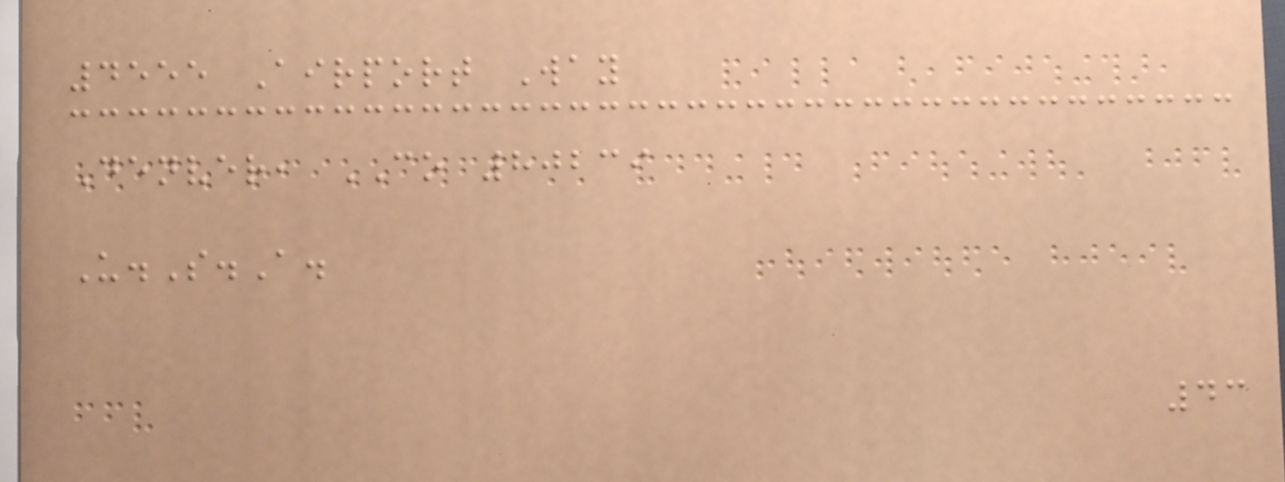4555 Airport Way
Denver, CO 80239
U.S.A.
43
